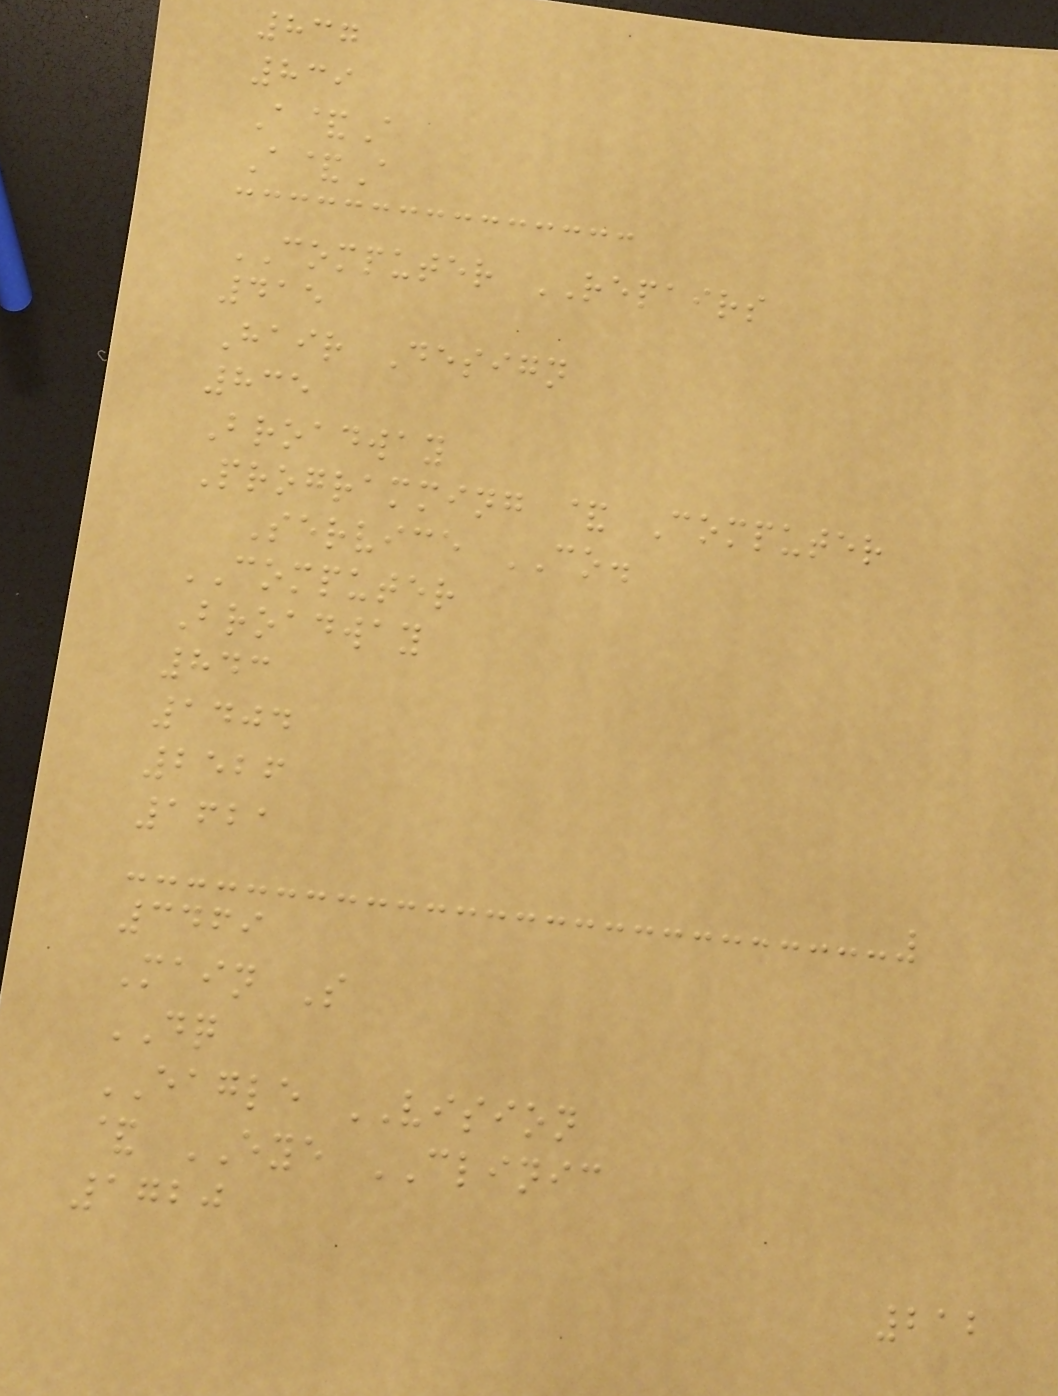837
839
A&A
A&A
COMPUTER REPAIRS
415
Hair Design
835
Broadway
Programming & Computer
Service CO.
COMPUTER
Broadway
843
1404
2526
1621
3469
Main S
DQ
EAGLE VISION
& EYE CLINIC
1720
212
